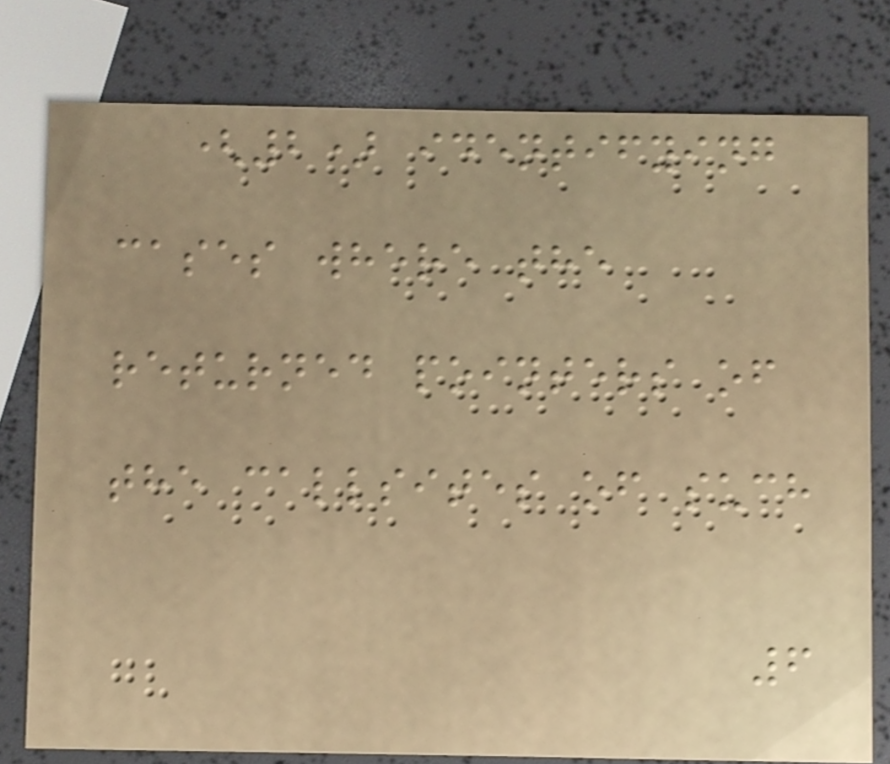(2) identifying
cases where the
returned pointers of
the callsites of such
6
